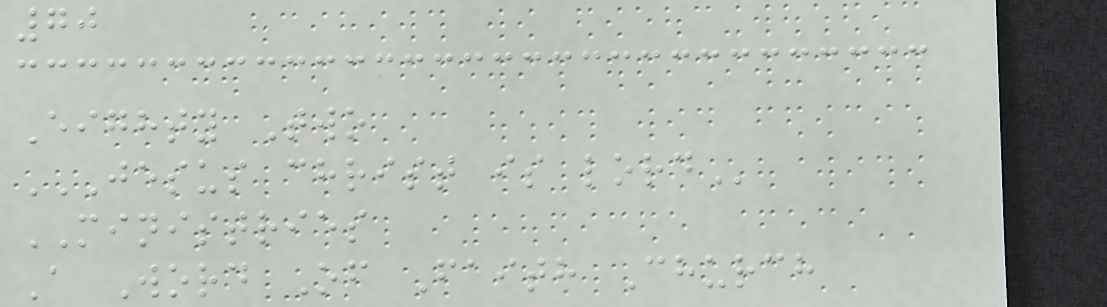70
Eighty Two
JESUS CHRIST IS LORD
MINISTRIES
A Word Of Faith Church
